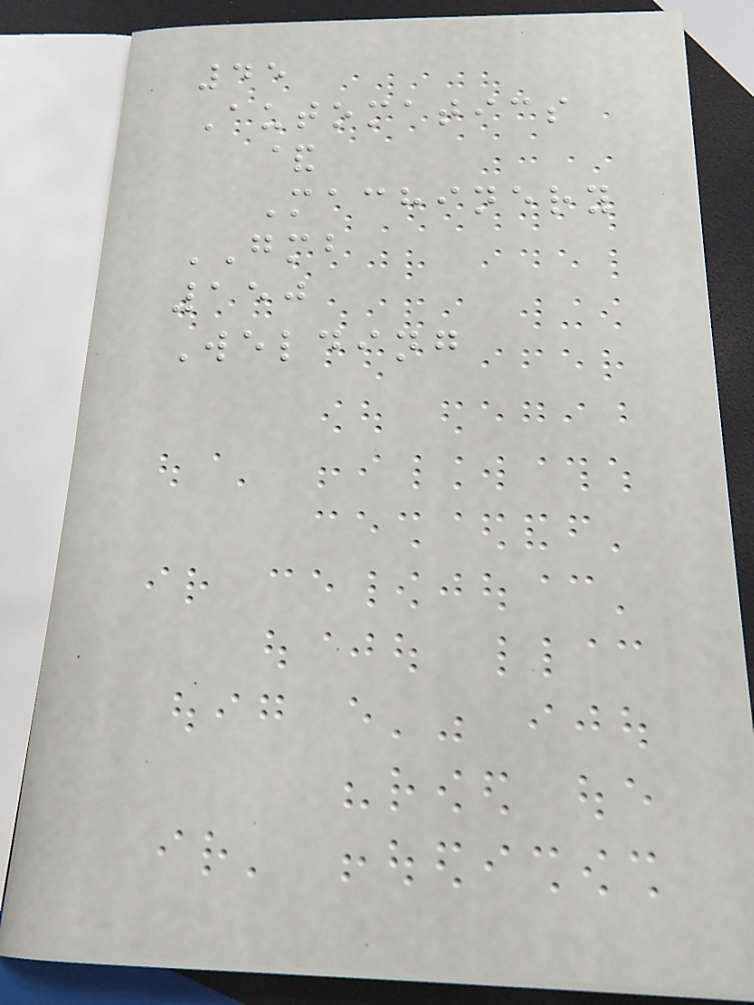45
Automatics
&
Machinery
GMB
150
Welding
